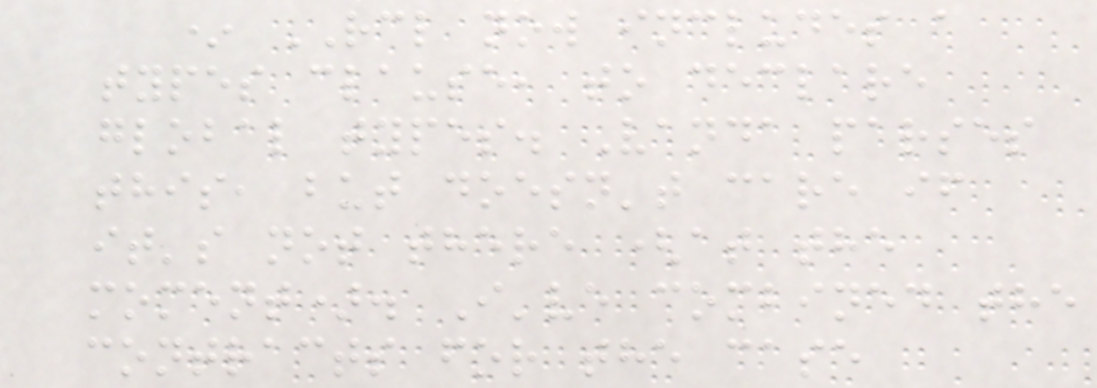* RCL now includes a
types clause, to declare
global types. Vanda parses
this, but doesn't care if
it's not there (at the
moment). I've combined the
contracts for the case
